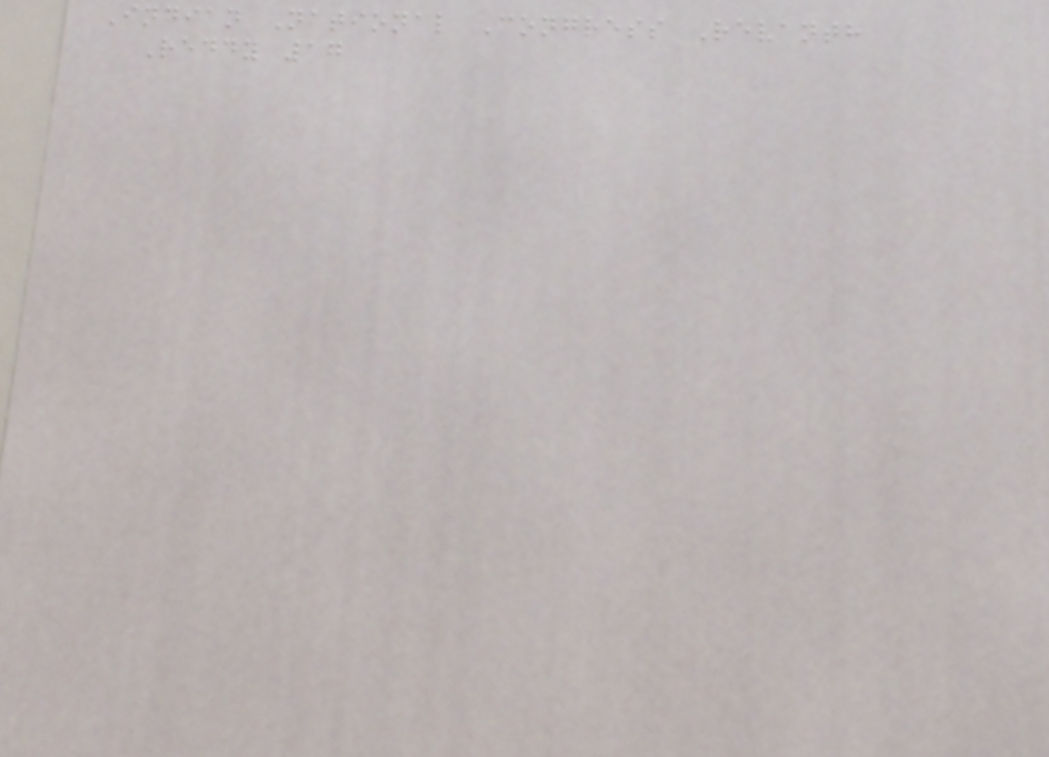Indian National Congress Revanth
Reddy 17
